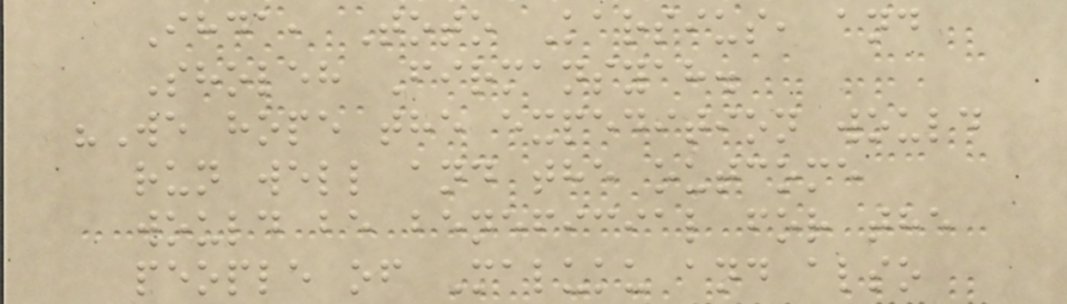Ihda, Toto Karsius, and
Sholeh Firmansyah.
"We hope the expedition would
run well and the outcome
would be beneficial for the
people of Maluku and also
